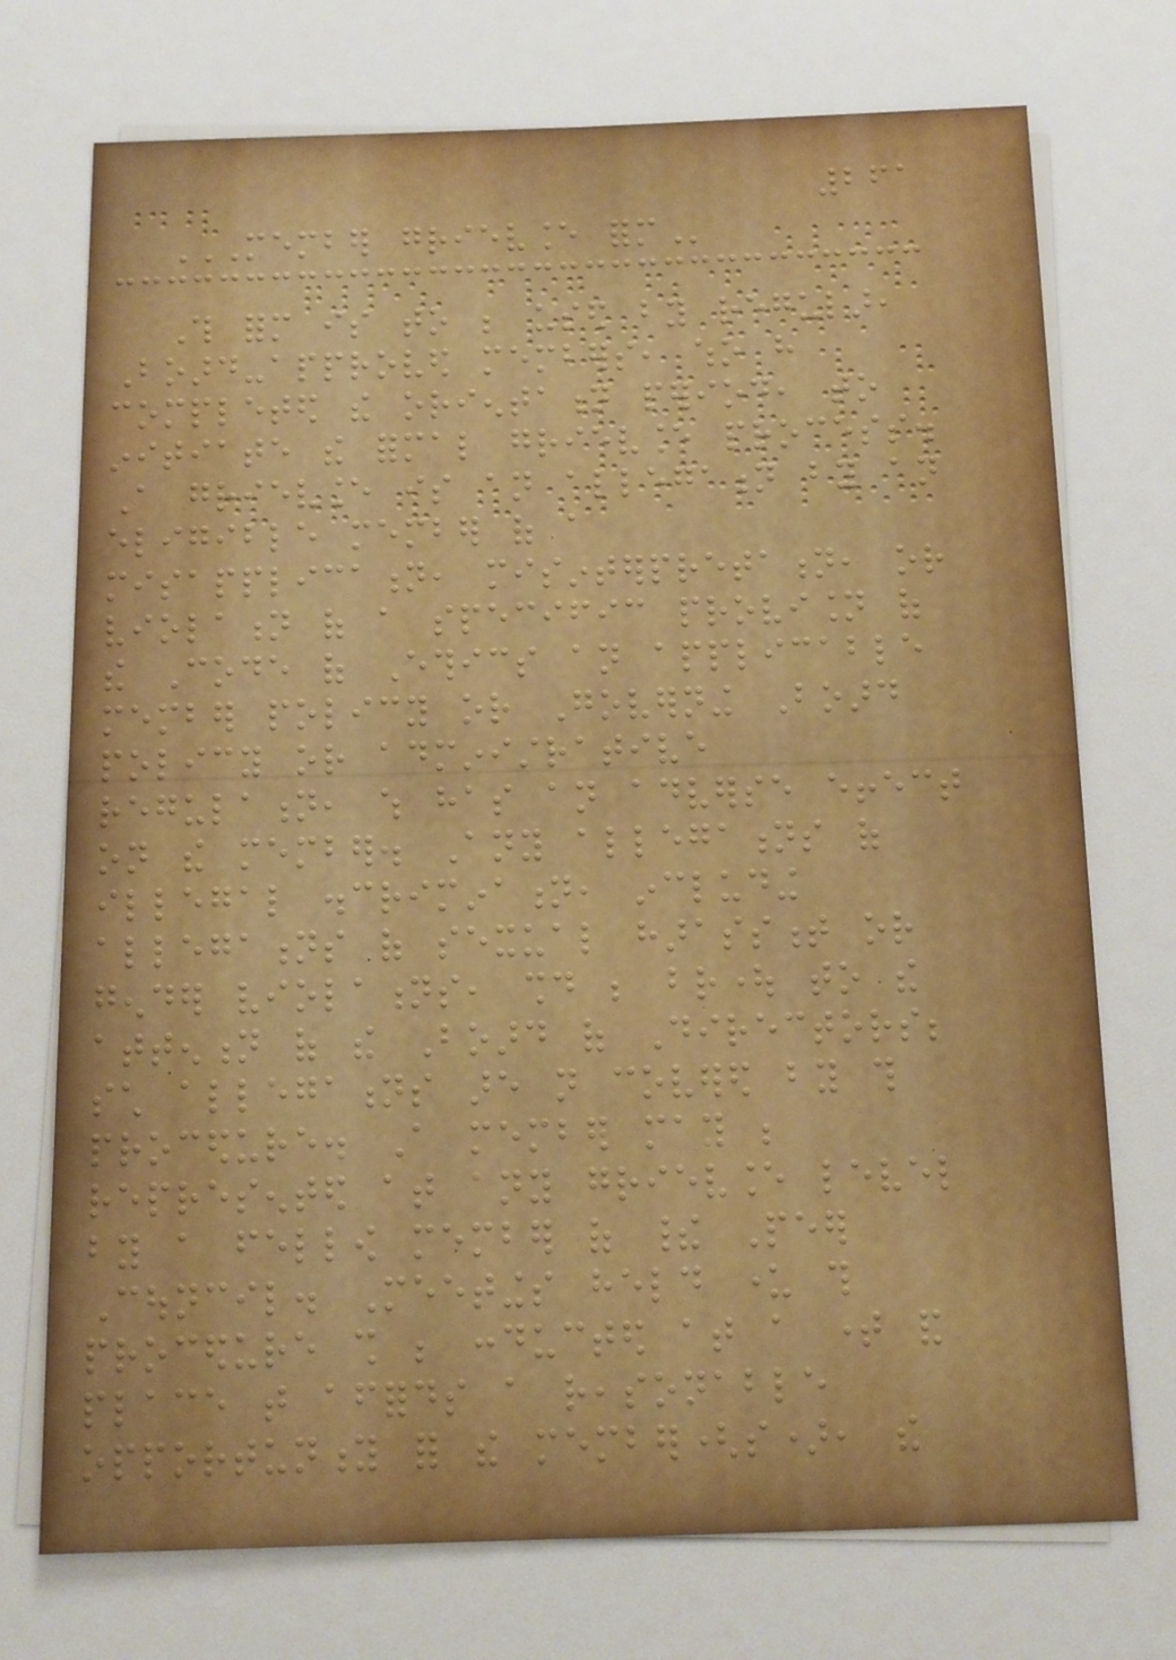261
MEMBER GRIEVANCE FORM
This form is to be used by regular,
Board-approved members, who have
completed the orientation period, to
initiate the formal grievance process.
A grievance is an allegation by an
eligible member of a
misapplication, misinterpretation, or
violation of a specific provision of
the Code of Ethics an applicable
member policy or Governing Board
policy or administrative
regulation, which has an adverse effect
on the member. Any allegations of
illegal discrimination, including
allegations of sexual harassment or
gender violations, should be brought to the
attention of the Board of Directors;
such allegations are not covered by this
procedure. A member may be
represented at any grievance level
by a fellow member of their Peer
Council. Meetings held under this
procedure shall be conducted at a time and
place that affords a reasonable
opportunity for the member(s), the
